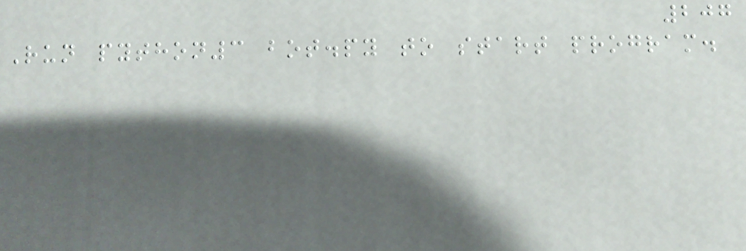207
Run python3 bot.py to start program.
